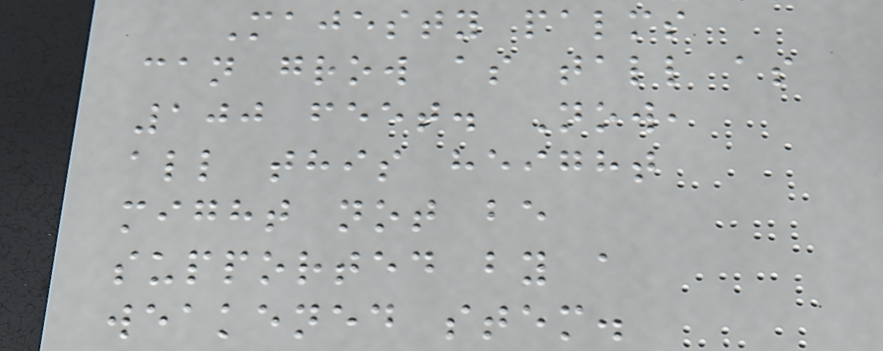Majesty palms
can grow as tall as
100 feet. Now,
all this height
might not be
supported by a
weakened stem.
